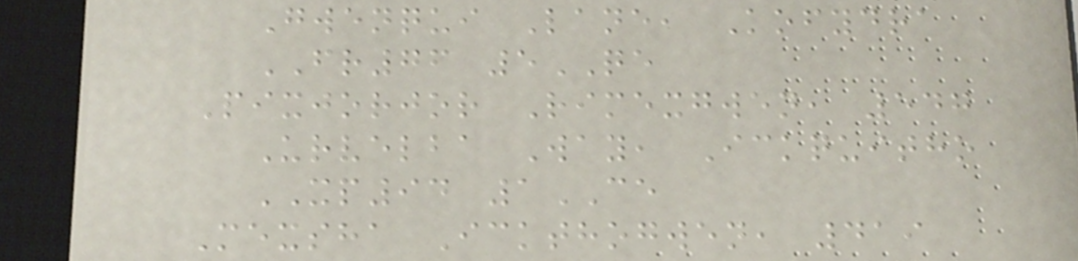Gwenqui Lane, Kofydra
FR76 5QE
Pixjorjor Rimexgwen, 547
Urvelba Way, Ickquitho
XP94 1CE
Mexsha Ickthogwen, 419
